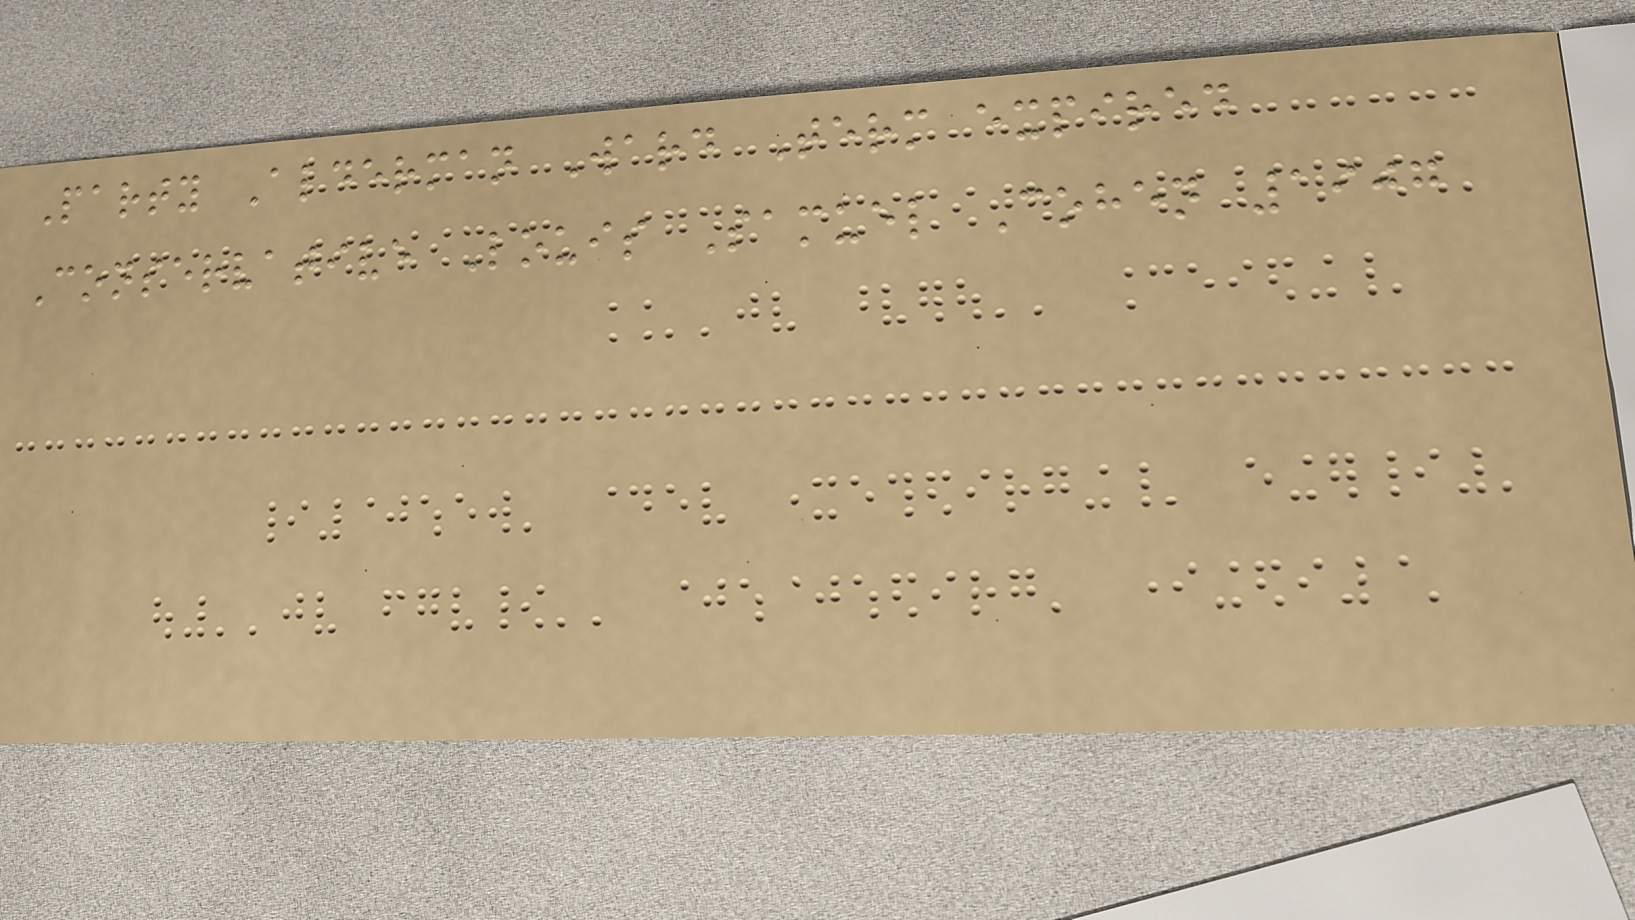Party Alderman Ward Term expired
Conservative Louis Samuel Cohen 1907
